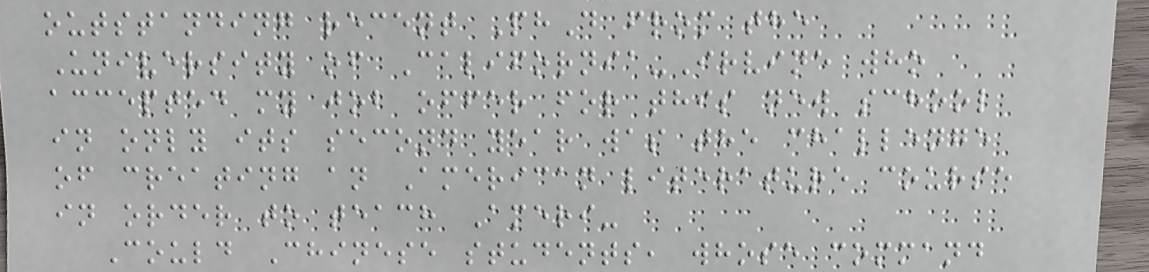outstanding recent PhD from the
University of California-Irvine who
accepted my job offer for this new school
in only its second year was the challenge
of creating an American literature course
in order to teach Ameri-
Could Chinese students, whose command
